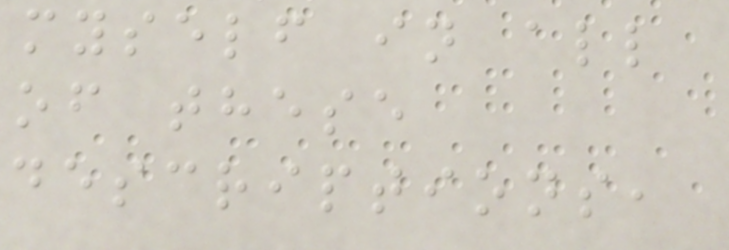myself in all
of these
descriptions,
